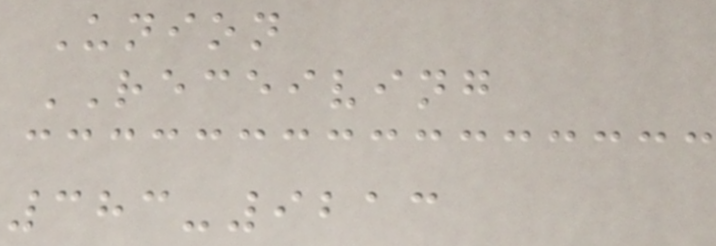Union
RECEIVING
383-9213
